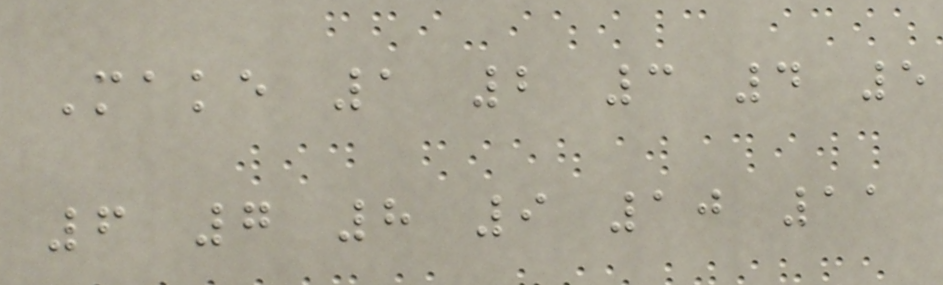Make 1 2 3 4 5
6 7 8 9 10 11
